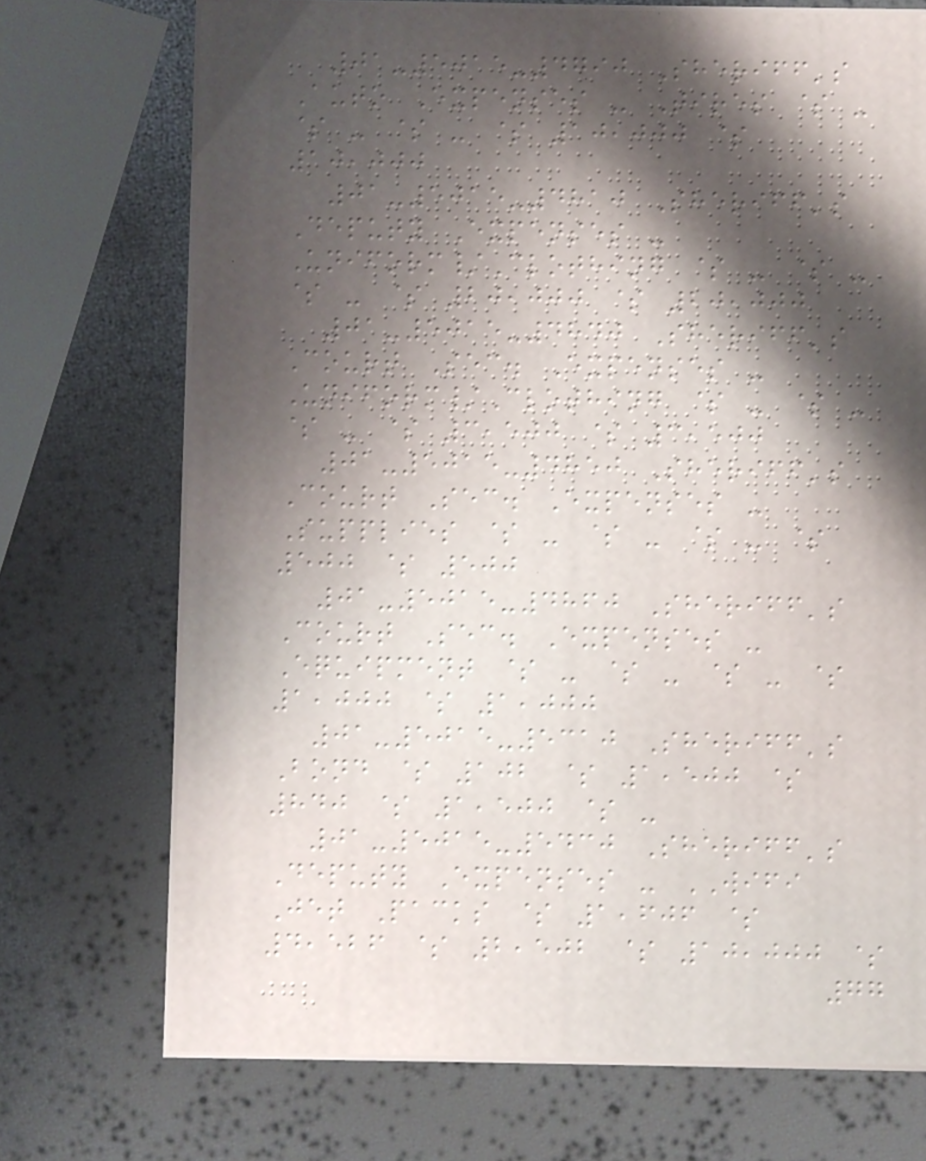01-5015-4790 Sheriff's
Auto Expenses - Tires $ -
$ - $ - $ 10,000 $
10,000
01-5015-4810 Sheriff's
Deputy Expenses -
Uniform/Clothing $ - $ -
$ - $ 20,000 $ 20,000
01-5015-4840 Sheriff's
Court Sec. Expenses -
Uniform/Clothing $ - $ -
$ - $ 3,500 $ 3,500
01-5015-4850 Sheriff's
Court Sec. Expenses -
Supplies $ - $ - $ - $
500 $ 500
01-5015-4860 Sheriff's
Court Sec. Expenses -
Equipment $ - $ - $ - $
1,000 $ 1,000
01-5015-5310 Sheriff's
Bond $ 102 $ 1,500 $
840 $ 1,500 $ -
01-5015-5430 Sheriff's
Deputy Expenses - WIFI
Jet Packs $ 1,606 $
4,526 $ 2,502 $ 10,000 $
77
